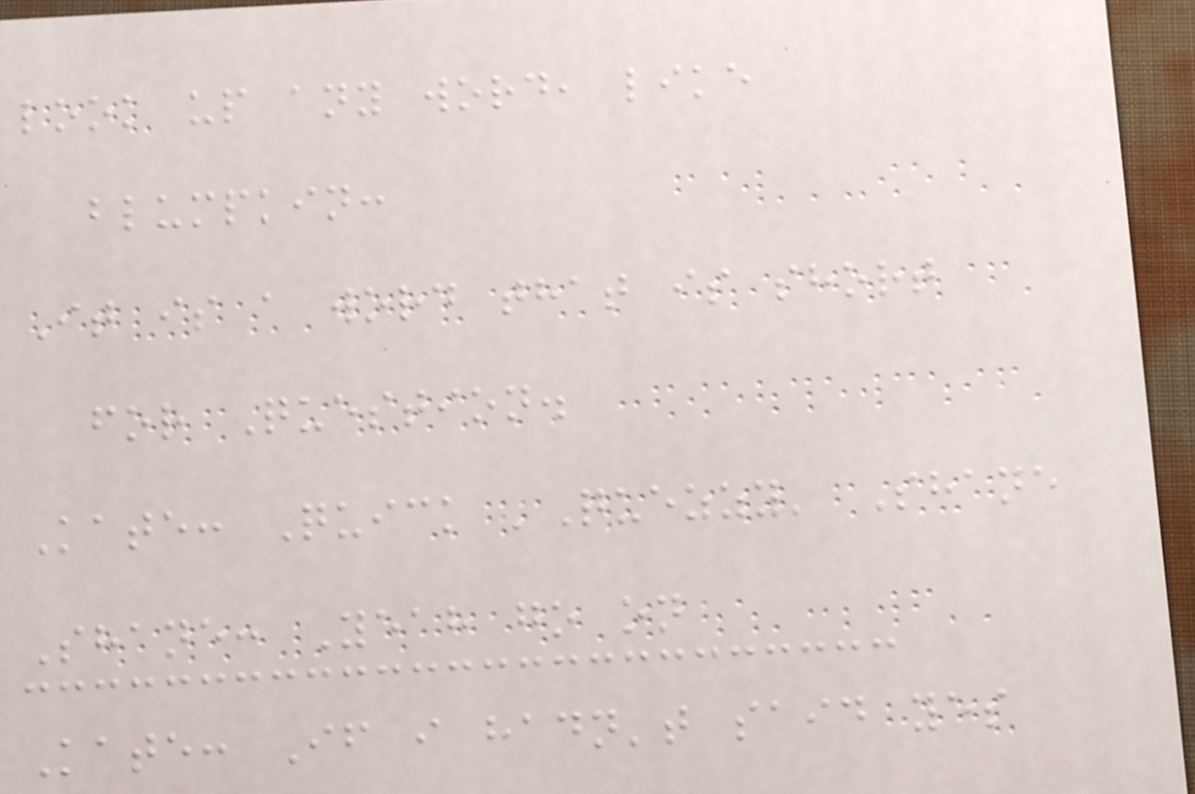look up any word, like
blumpkin:
It is a word that is short
for Question.
Kate: Quick 'Quezzy' Shane
Shane: Yeah go on
Kate: If i hadn't said yes
